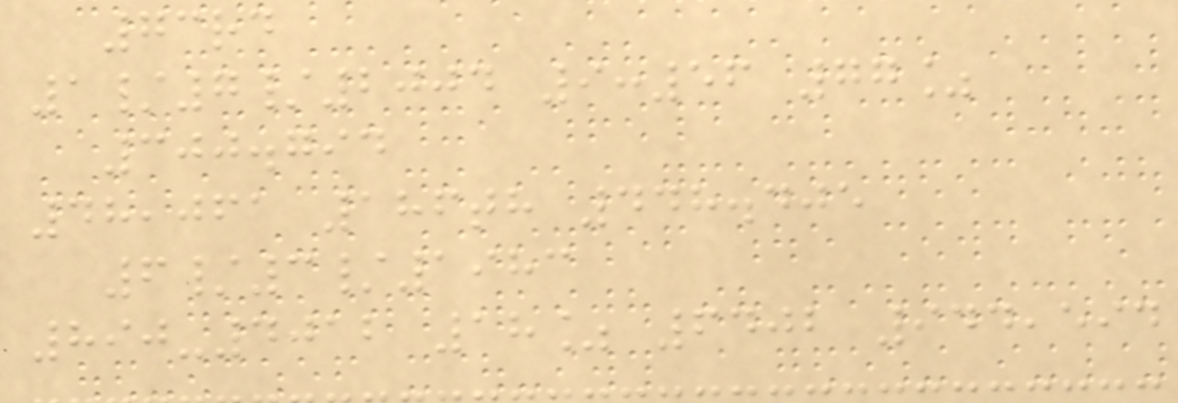73rd
1/7/2004 9:56 77%
300.794
48,061 186th 448.405
6/3/1983
890-4012 18% 6402 944,594
